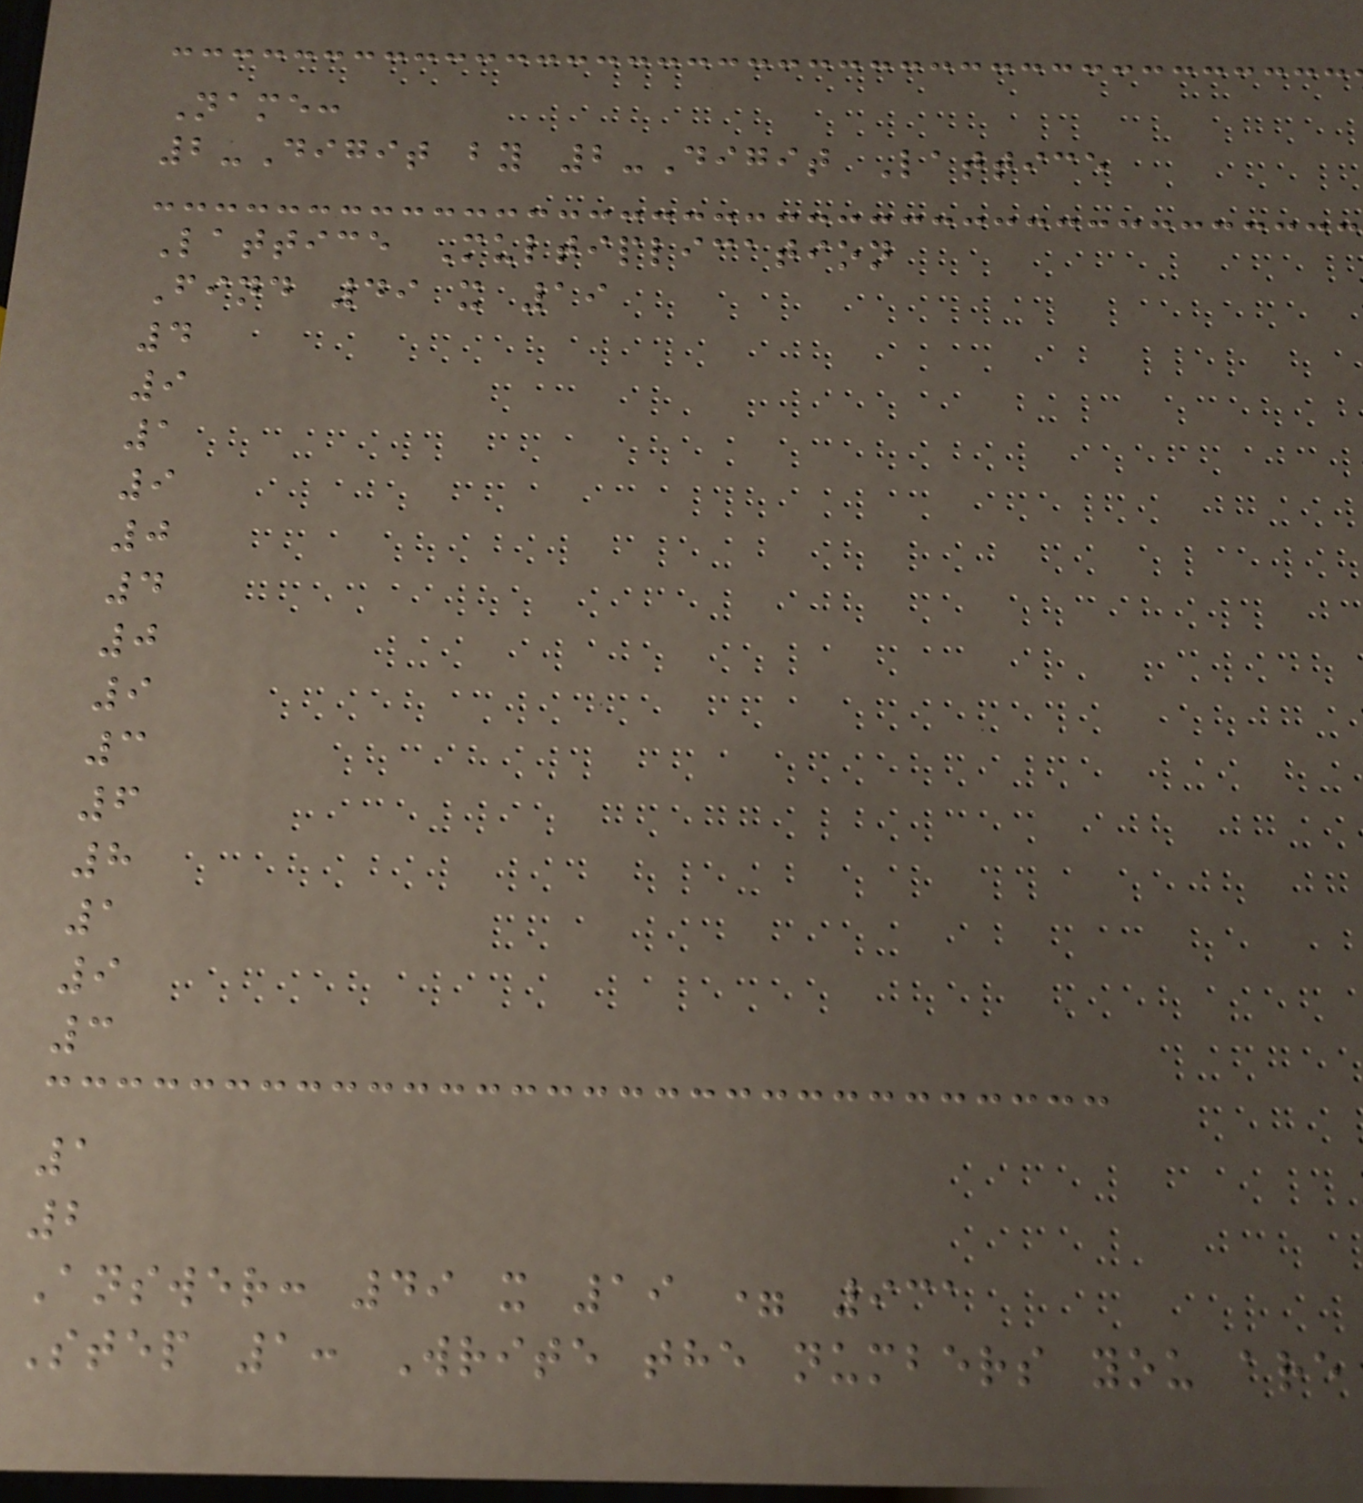Name:
2-Digit by 2-Digit Lattice
Lattice Multiplication
Find 49 x 19
4
9
1
9
0
4
0
9
3
6
8
1
9
3
1
2
Answer: 49 x 19 = 931
Step 1: Write the numbers you are
